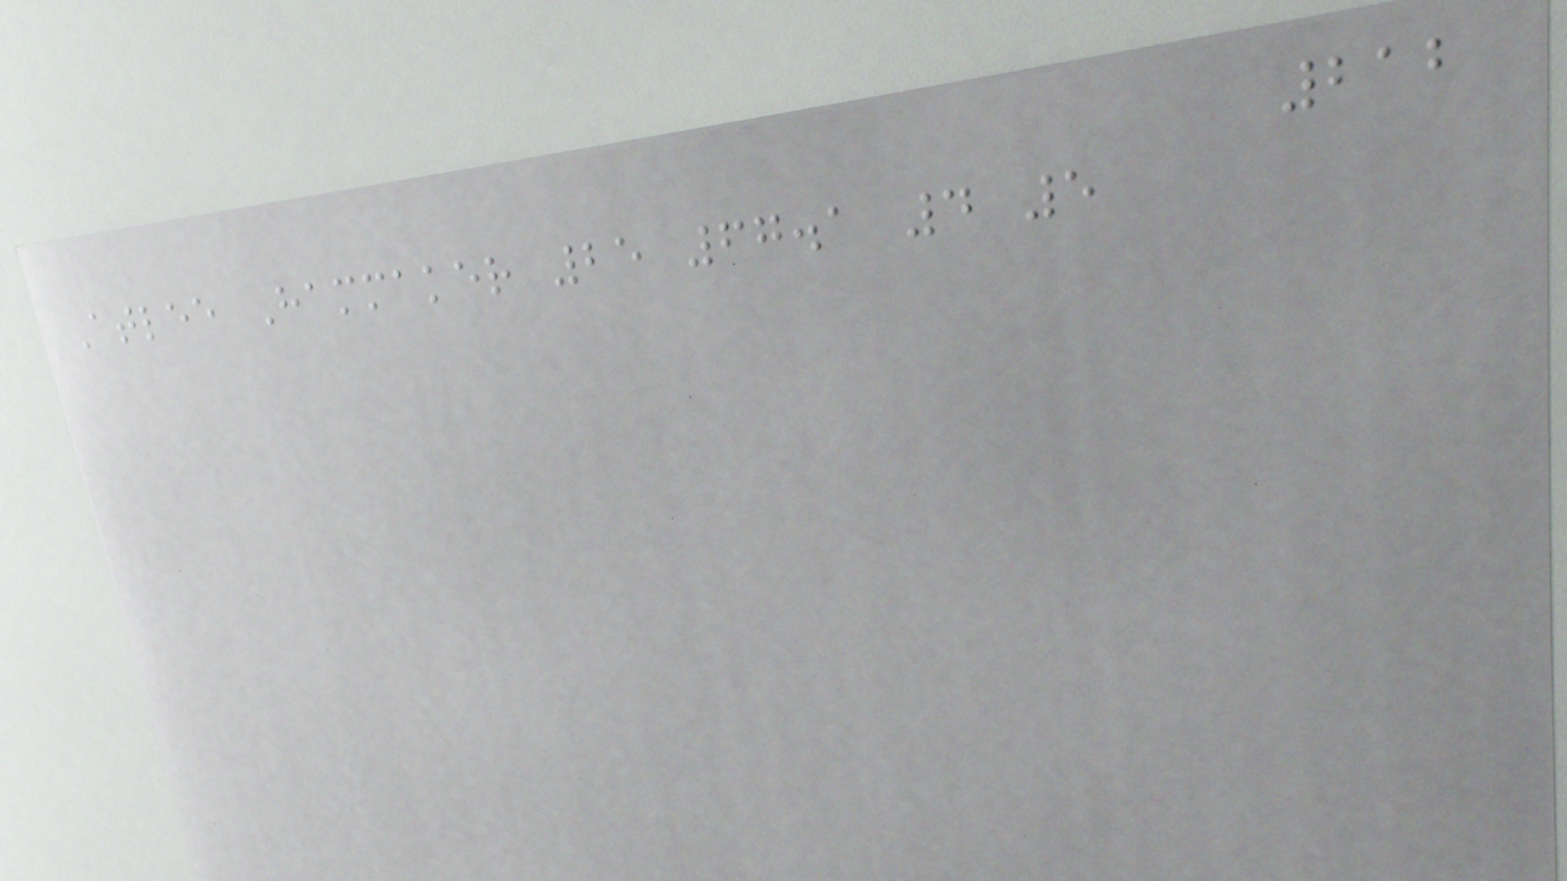212
Atlee Hammaker 25 67.1 4 5
